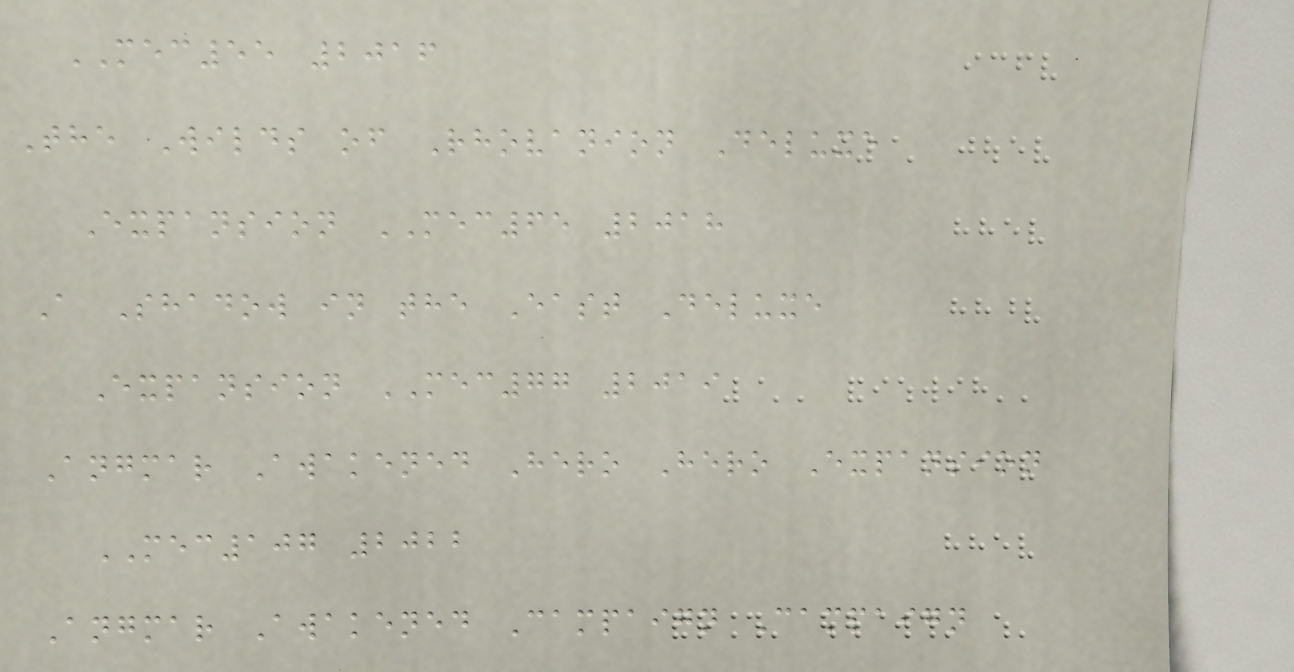MEC55 2016
The Wilds of Rhovanion Deluxe
Expansion MEC65 2018
A Shadow in the East Deluxe
Expansion MEC77 2019
Angmar Awakened Hero Hero Expansion
MEC107 2022
Angmar Awakened Campaign Campaign
